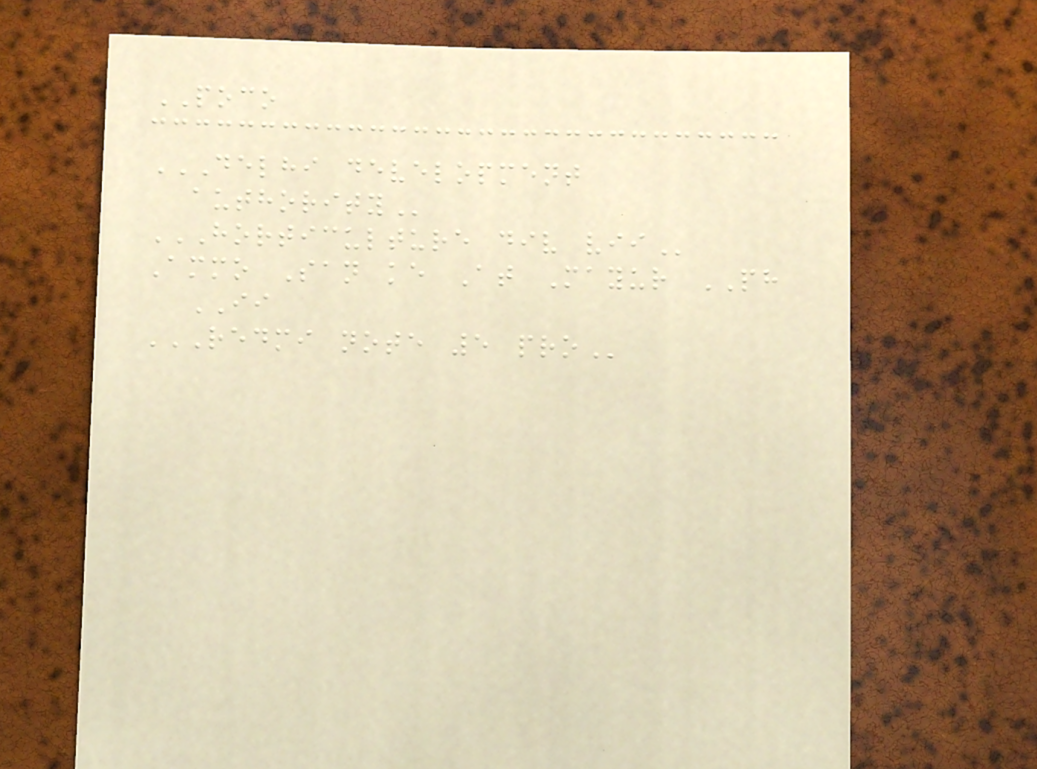POCO
DELHI DEVELOPMENT
AUTHORITY
HORTICULTURE DIV VII
Ammo San ke At Mayur PH
II
REDMI NOTE 5 PRO
